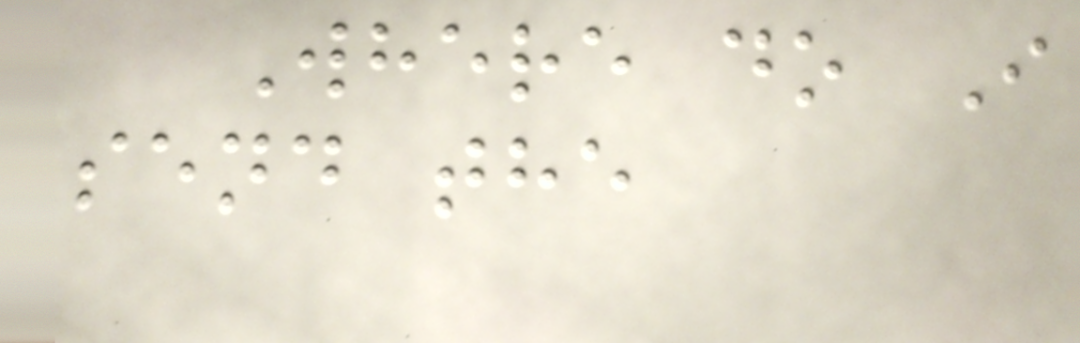Where do I
send the
